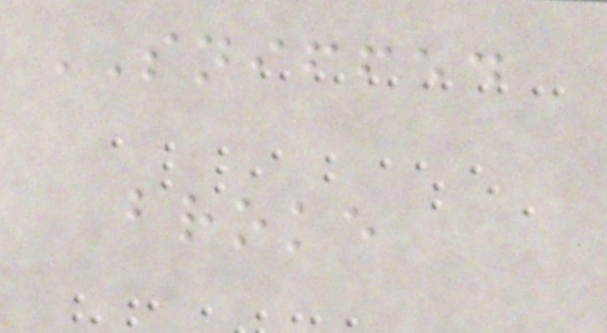SNIFFED
broke
